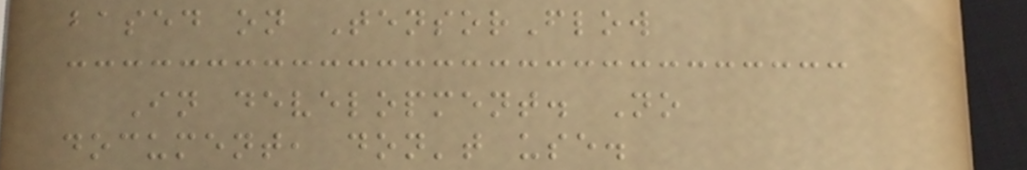based on TensorFlow
In development. No
document, don't use.
